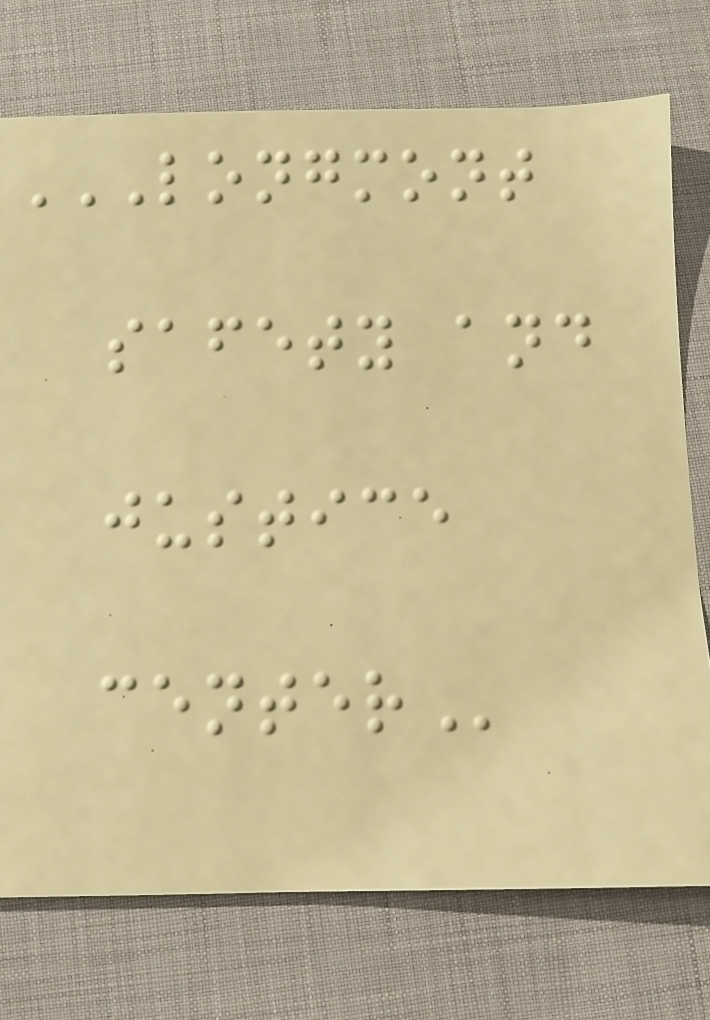LONGMONT
SAFETY AND
JUSTICE
CENTER
